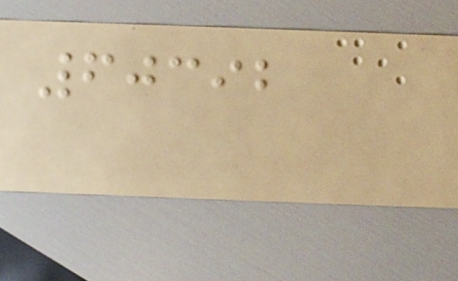60392
